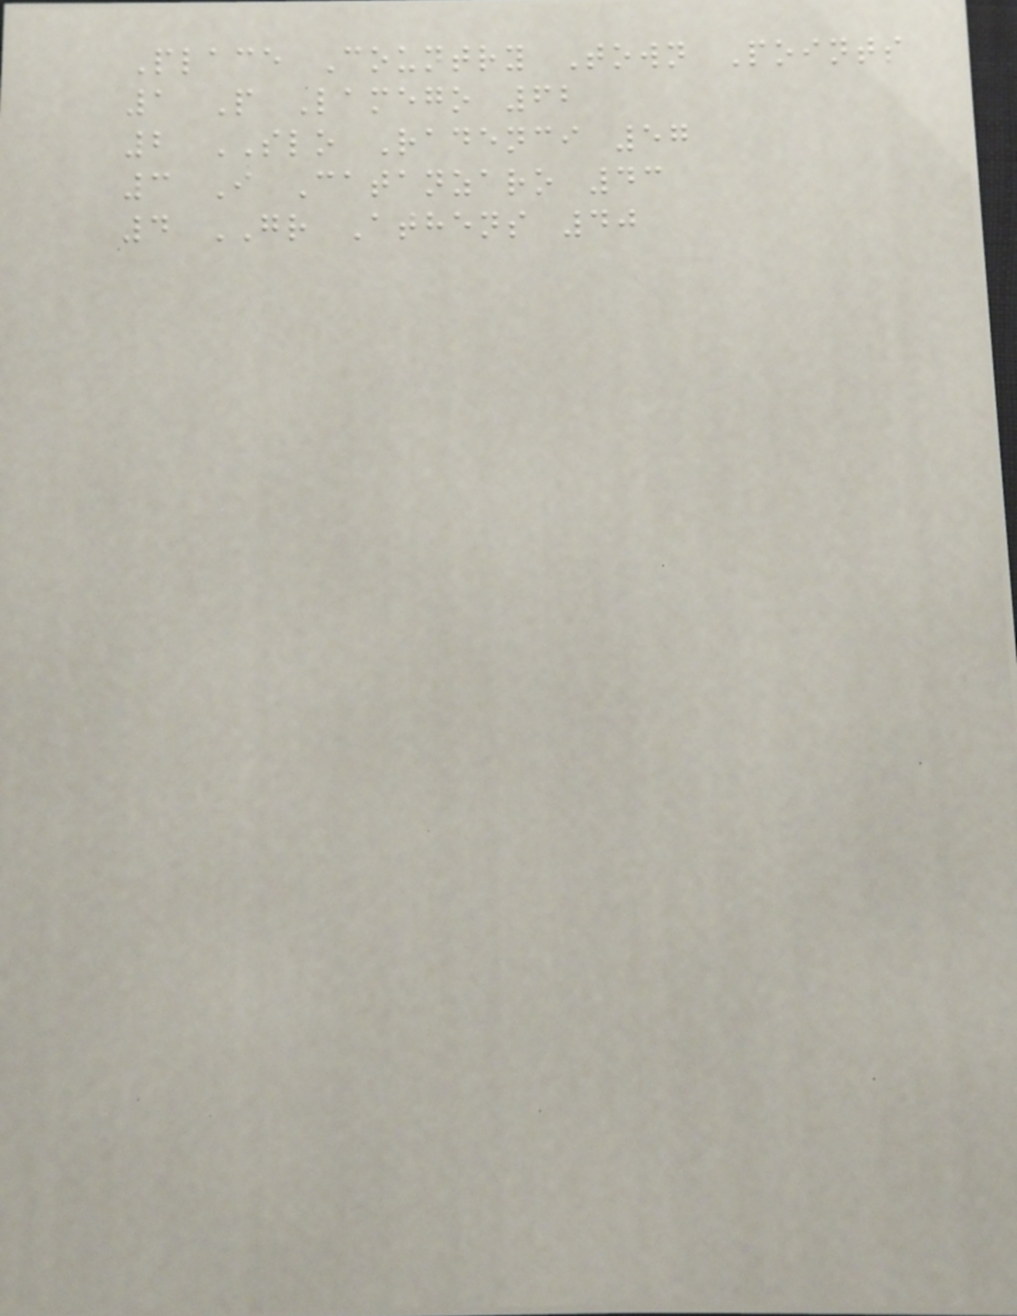Place Country Town Points
1 P Lamego 62
2 SLO Radenci 57
3 I Catanzaro 43
4 GR Athens 40
